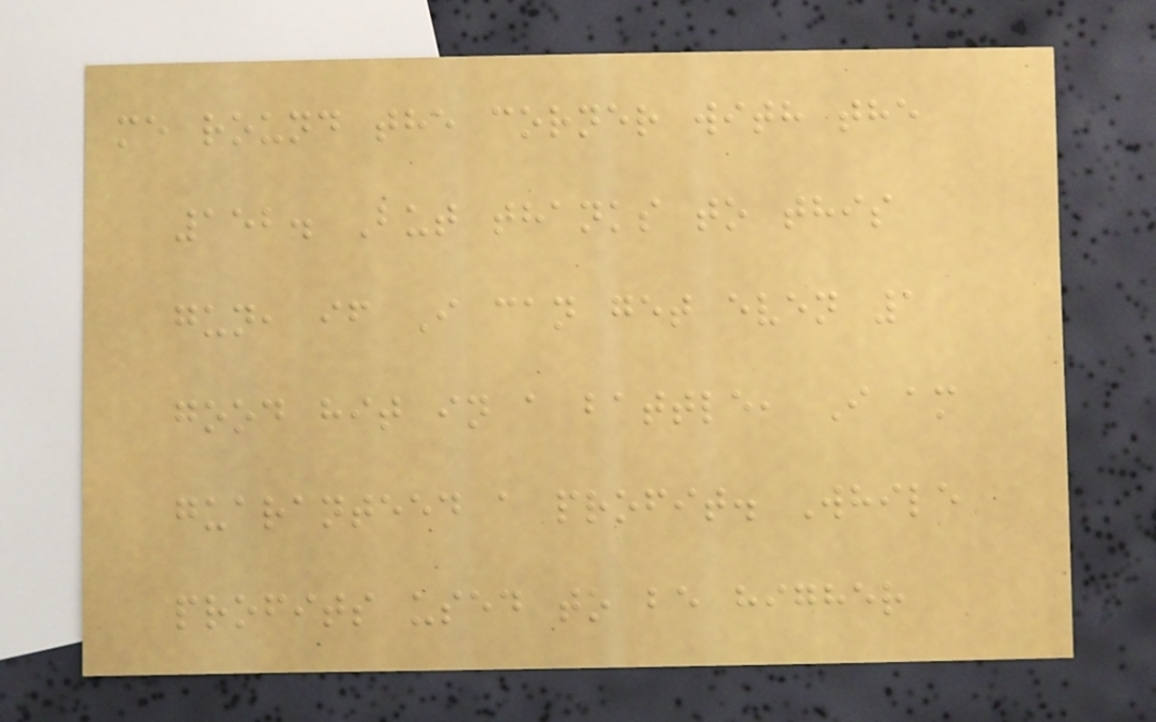me round the corner with the
152. But thanks to this
gun, if I can get even 1
good hit in a battle, I am
guaranteed a profit. While
profits used to be higher
